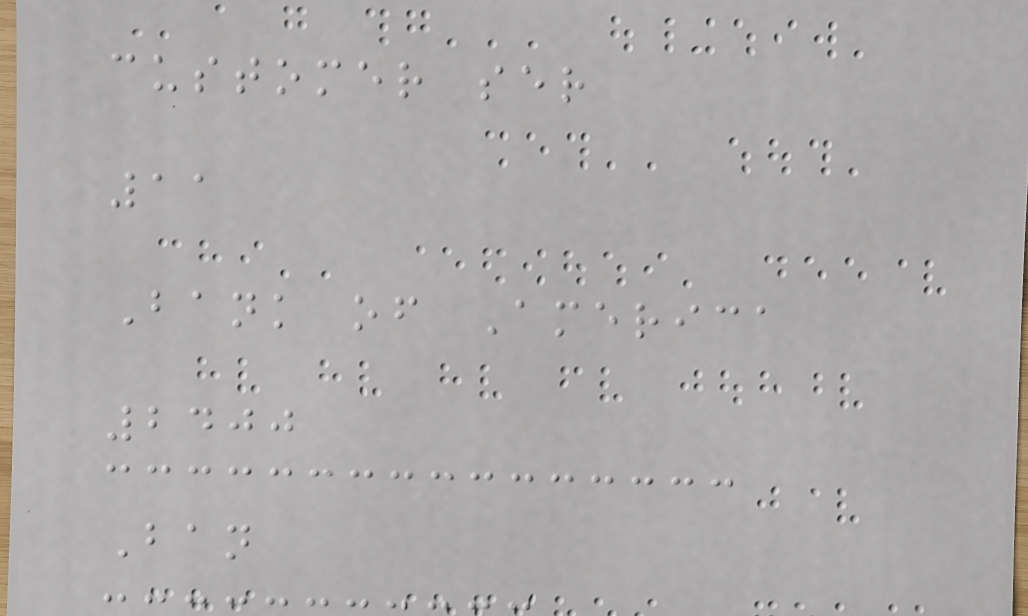customer ser
11
Bank of America
2400
Ban
